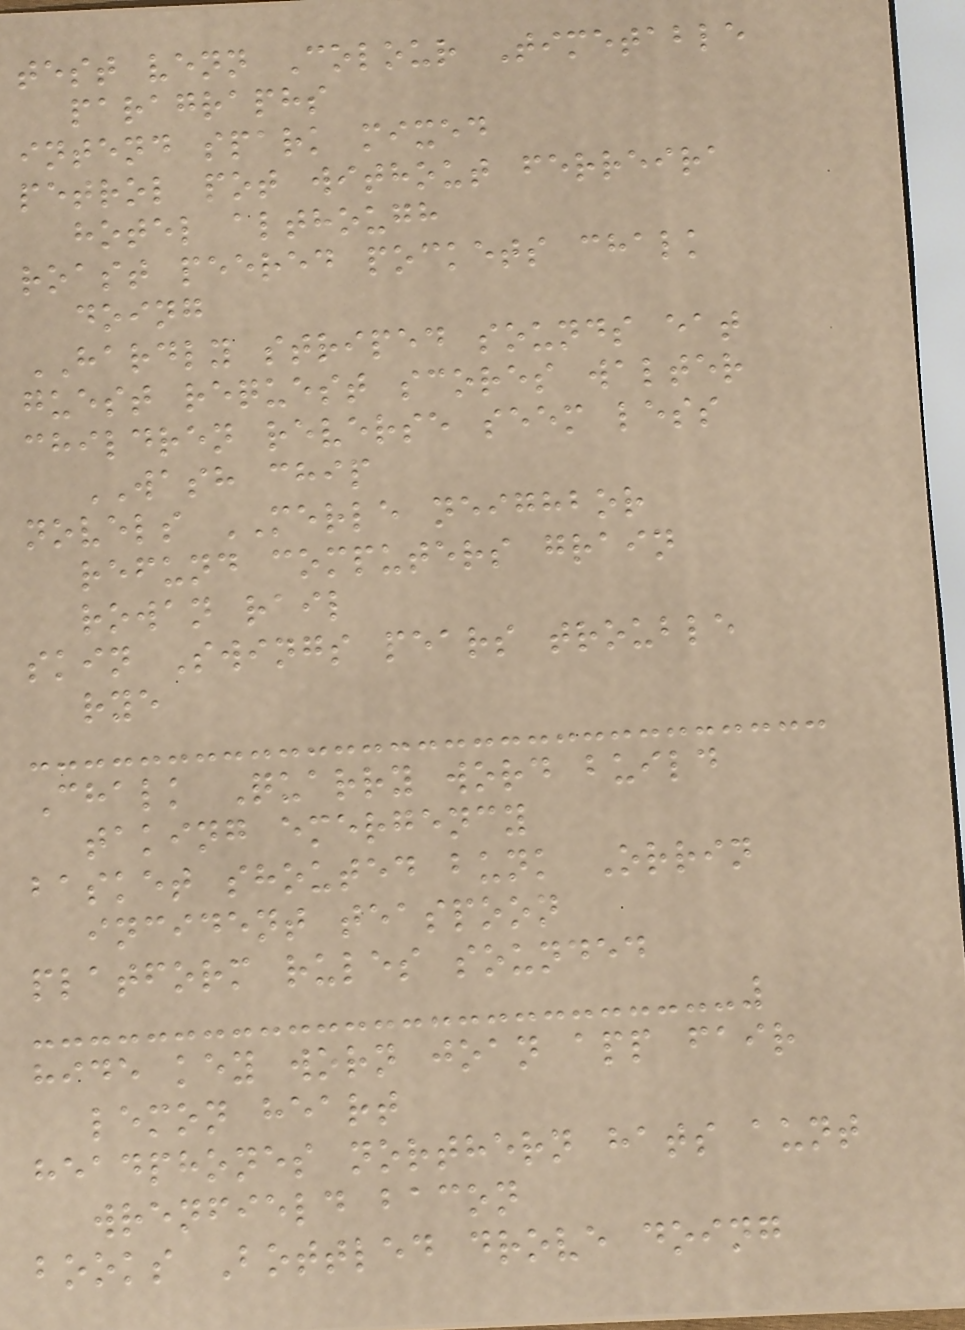test venn Colour Timetable
paragraphs
intend spark mixed
petrol pot without ferreira
hotel although
roast peered pockets chalk
doing
HARDLY striped sounds eat
guest request scores walter
children reverse seem less
WASH chip
novels MERLE neighbor
refund computers grain
rowan rail
skin Swings pears trouble
rye
Chalk Quarry word build
taking emergency
basket shouted bunk Orrin
incident teaspoon
platform rules sounded
hide key worn joan app fair
lemon heart
headphones northern hats aunt
wrenfield bacon
books Bottled drove doing
